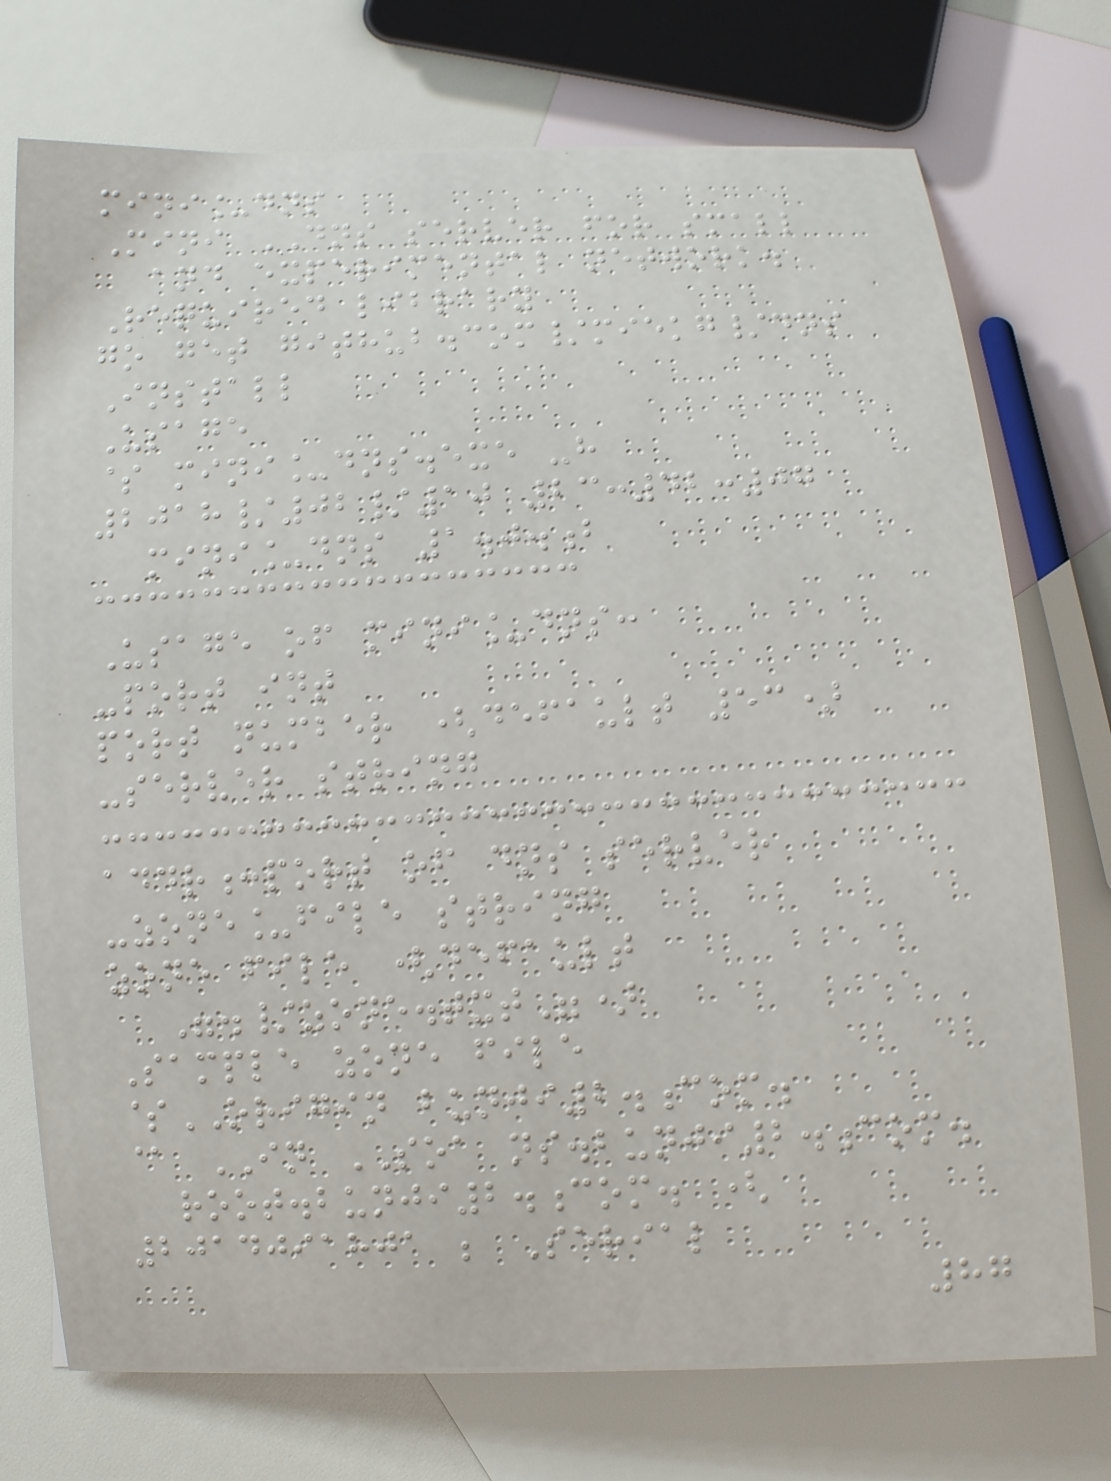mini_dns
Mini DNS server for small
and experimental network.
Required library
go get github.com/miekg/dns
Install
Usage
$ mini_dns.exe -h
2018/02/10 23:42:07
mini_dns 1.0.b
Usage of mini_dns:
-port int
port number (default 53)
-server string
addr:port of dns server
-zone_file string
zone file (default
"./zone.txt")
Sample zone file
$ORIGIN bunji2.com.
@ IN SOA ns.bunji2.com.
root.bunji2.com. (
2014091801 ; Serial
87
